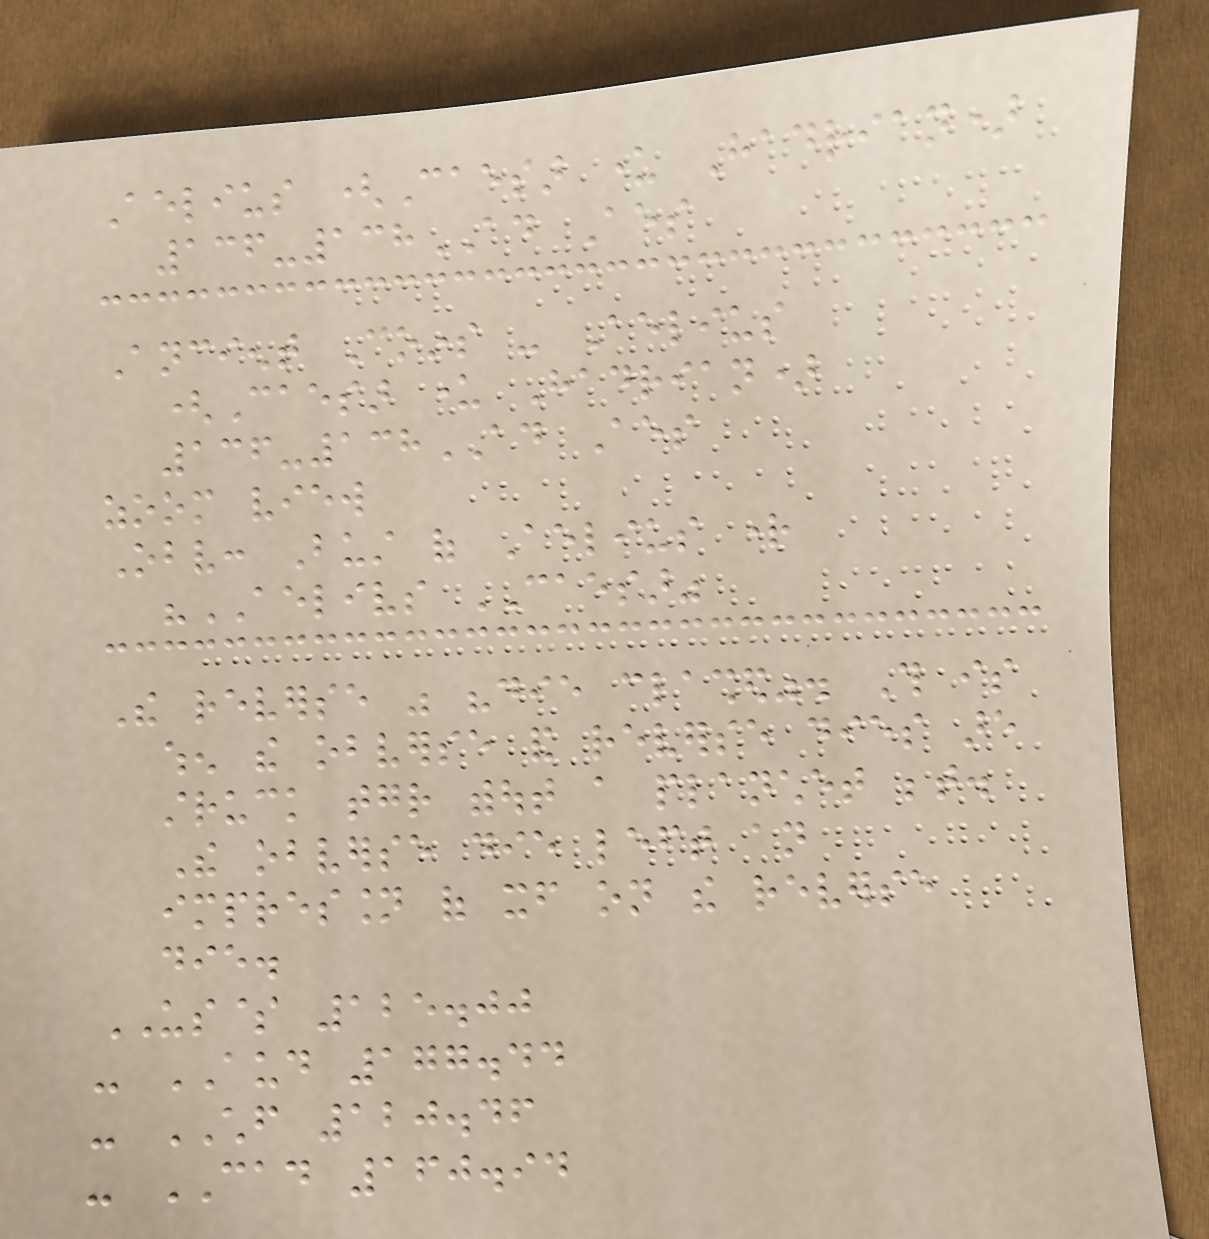Aelius (Caesar under Hadrian)
136-138AD Aes
Ancient Coins - Aelius
(Caesar under Hadrian)
136-138AD Aes
zoom view
Obv: Bust of Aelius right
"AELIVS CAESAR"
The reverse was "die clashed". This is
when the obverse and reverse dies are
struck together without a planchet between.
The obverse die left an
impression of itself on the reverse
die.
US$ 125.00
- AUD 177.44
- CHF 120.46
- CAD 160.94
